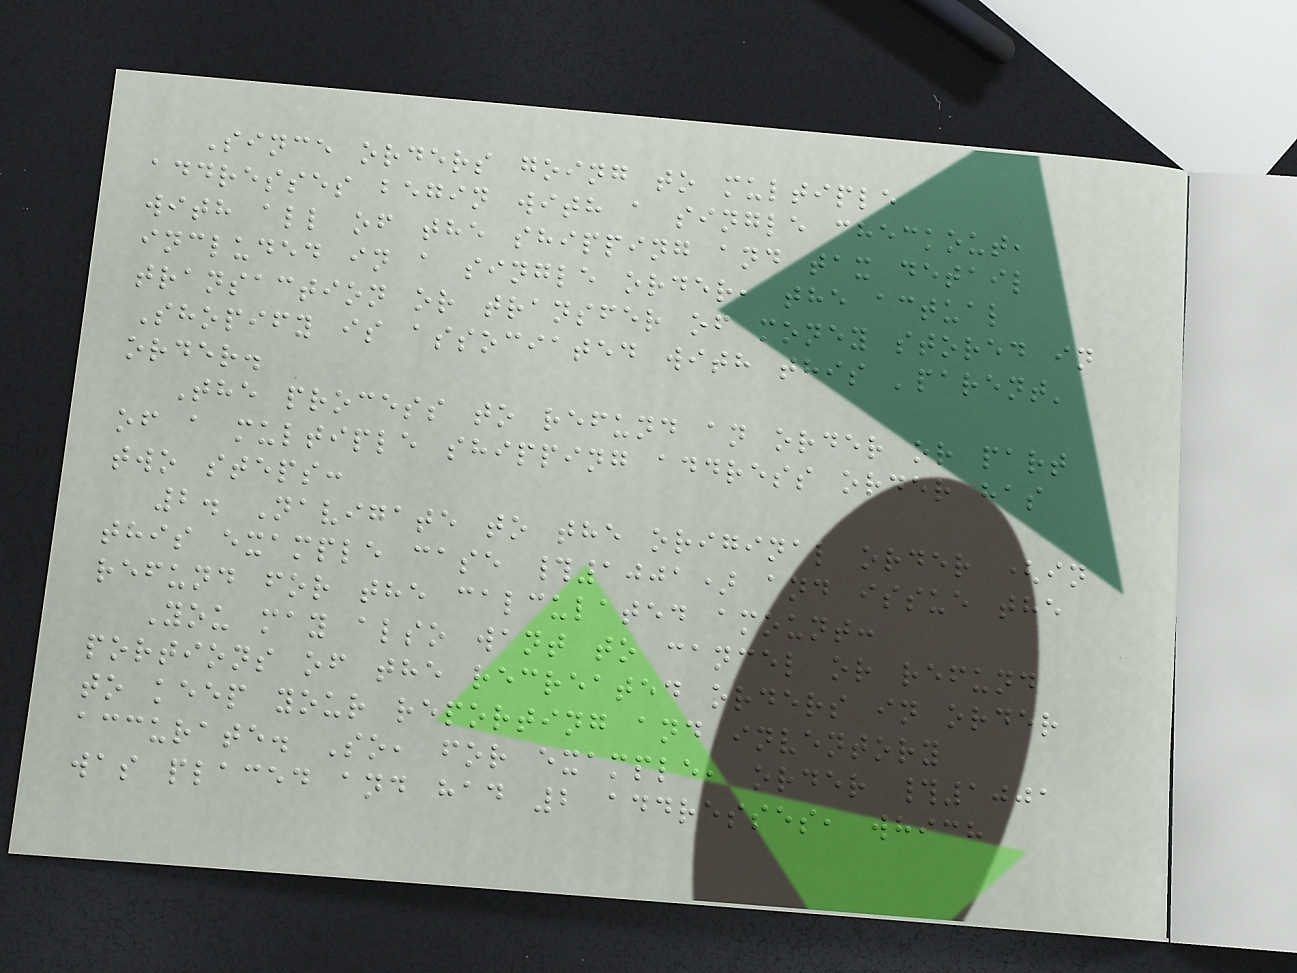Since orders going to multiple
addresses begin with a single checkout,
with all of the shipping and tax detail
included in a single order, the actual
transaction or transfer of money stored in
Shopify is associated with this 'parent'
order.
The process to refund an order or part
of a multiple shipping address order has
two steps:
2. Navigate to the original order (in
this example case #1001) and issue the
refund for the calculated amount:
You may also want to cancel or refund
portions of the recreated orders in order
to keep your reporting and inventory
accurate. So, for example, order #1001
was placed and had 2 addresses, which
